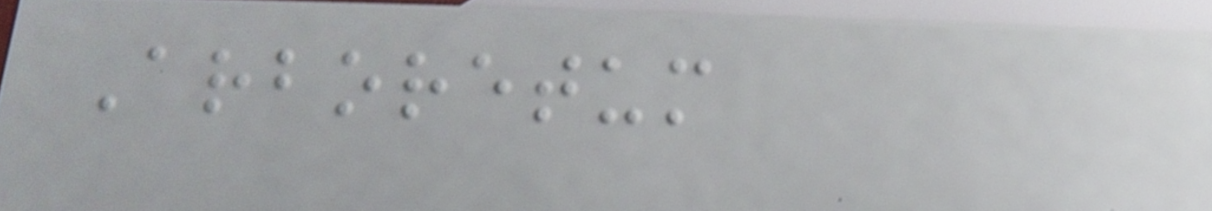Arboretum
